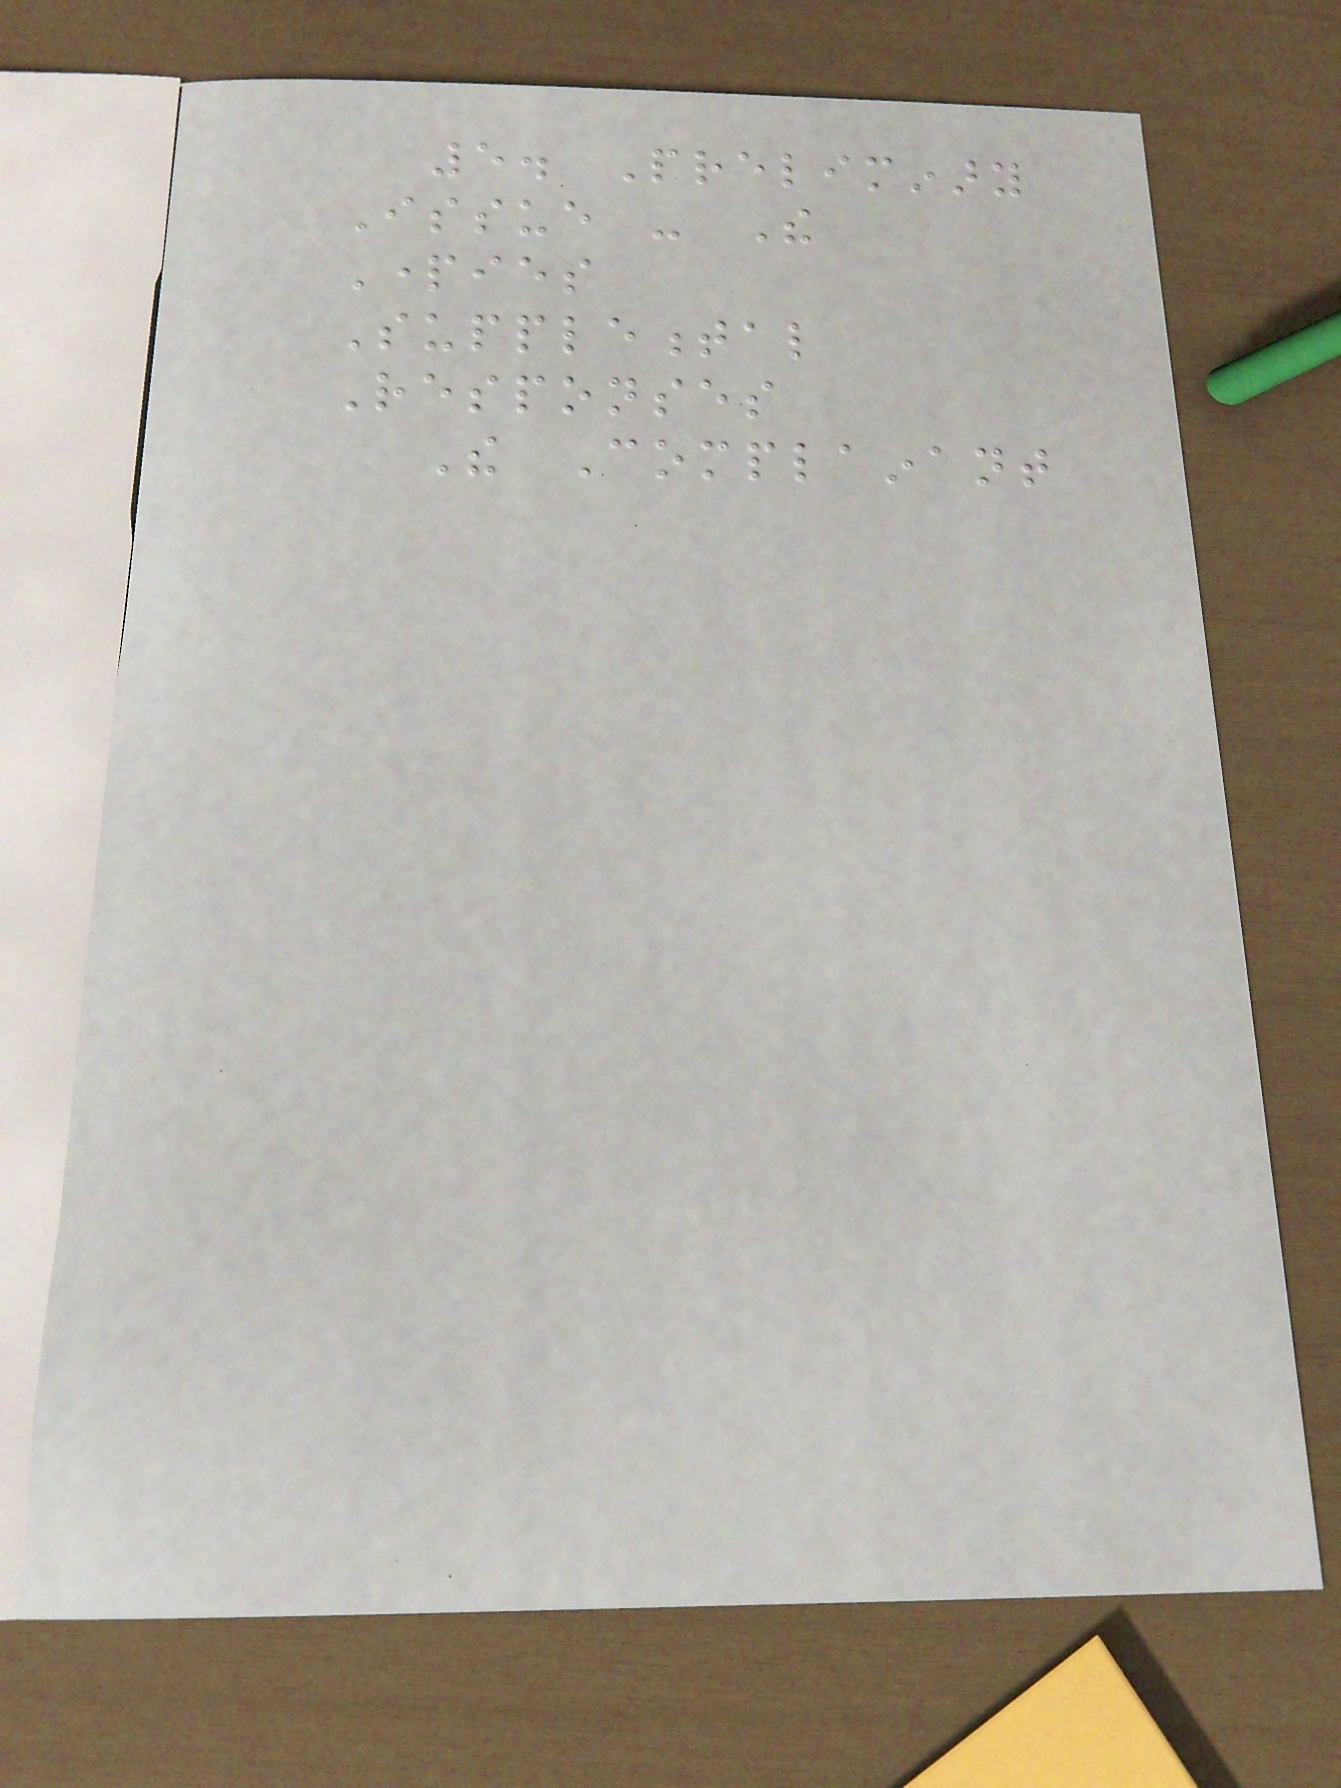5. Preliminary
Issue - The
Parties
Supplemental
Responses
The Complainant
